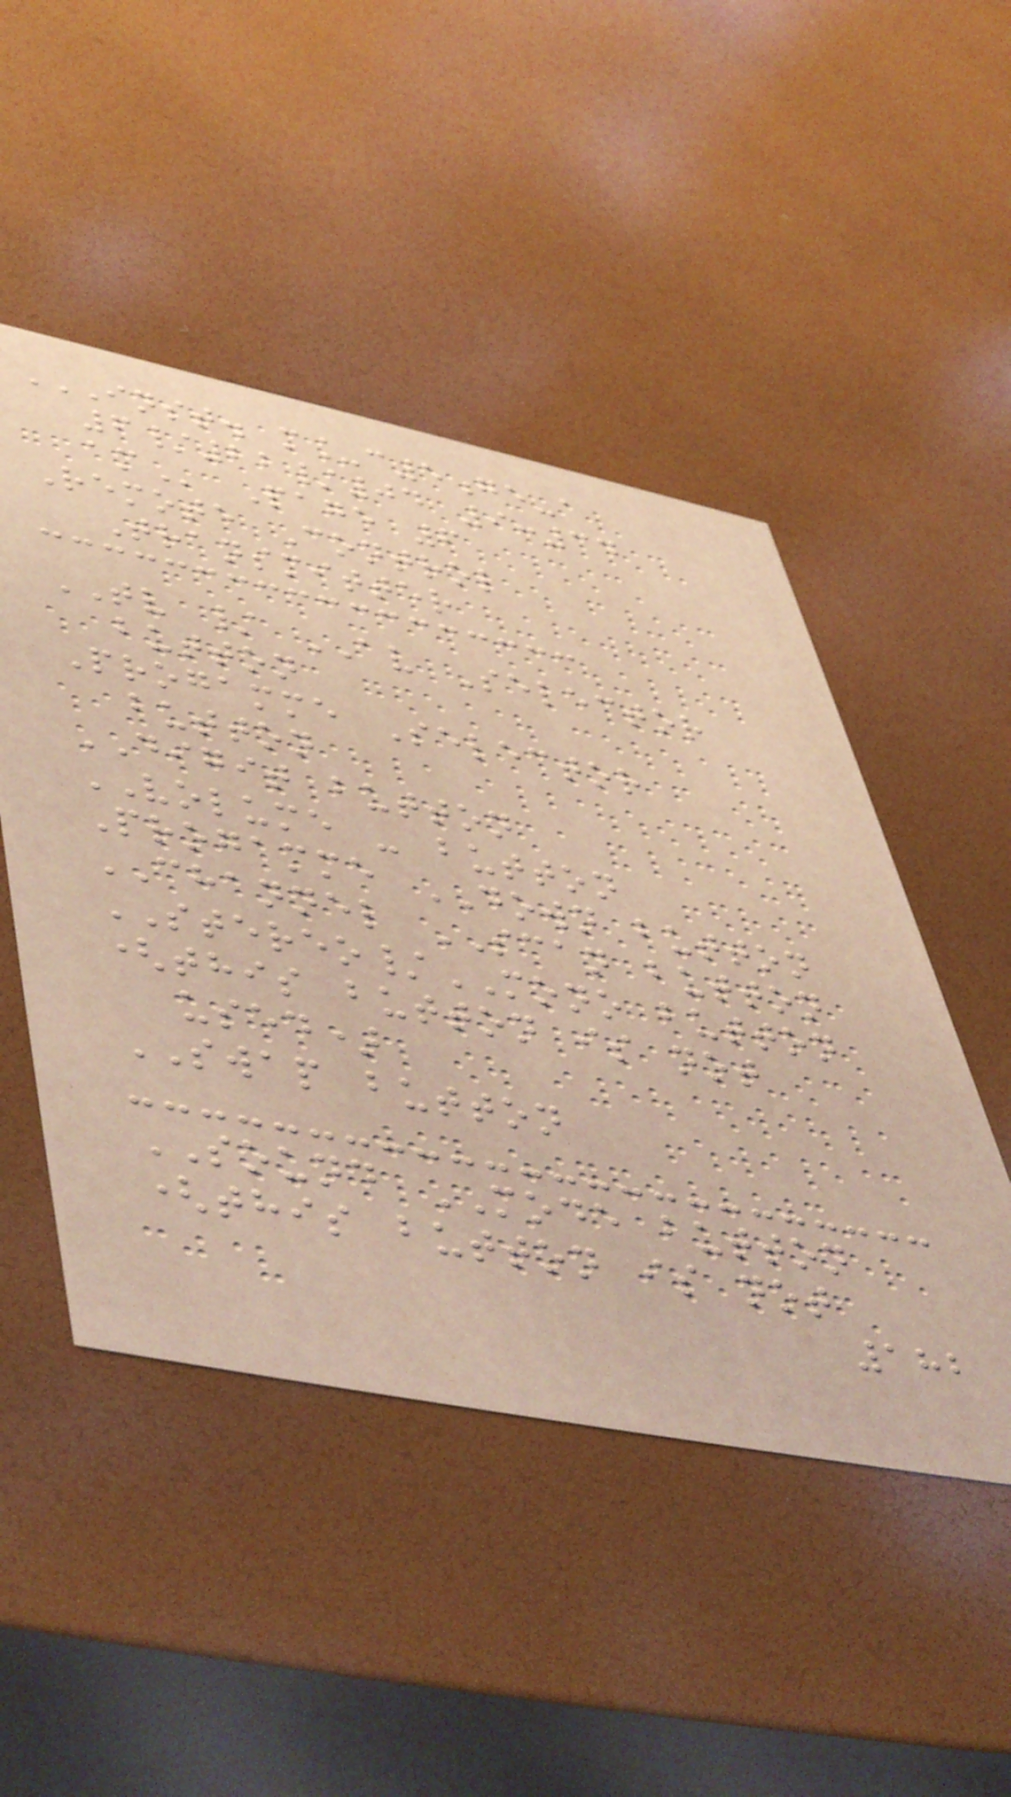INST. M_C5GE-A
6/22/04 9:34
AM Page 6
Remote Control
Transmitter
TV / AV Selector
button
Progamme Selector
button
DIGIT button
VOLUME - button
Progamme DOWN button
CHANNEL SCAN button
STEREO/MONO button
(this button is not
used)
SWAP button
SOUND MODE button
(this button is not
182
